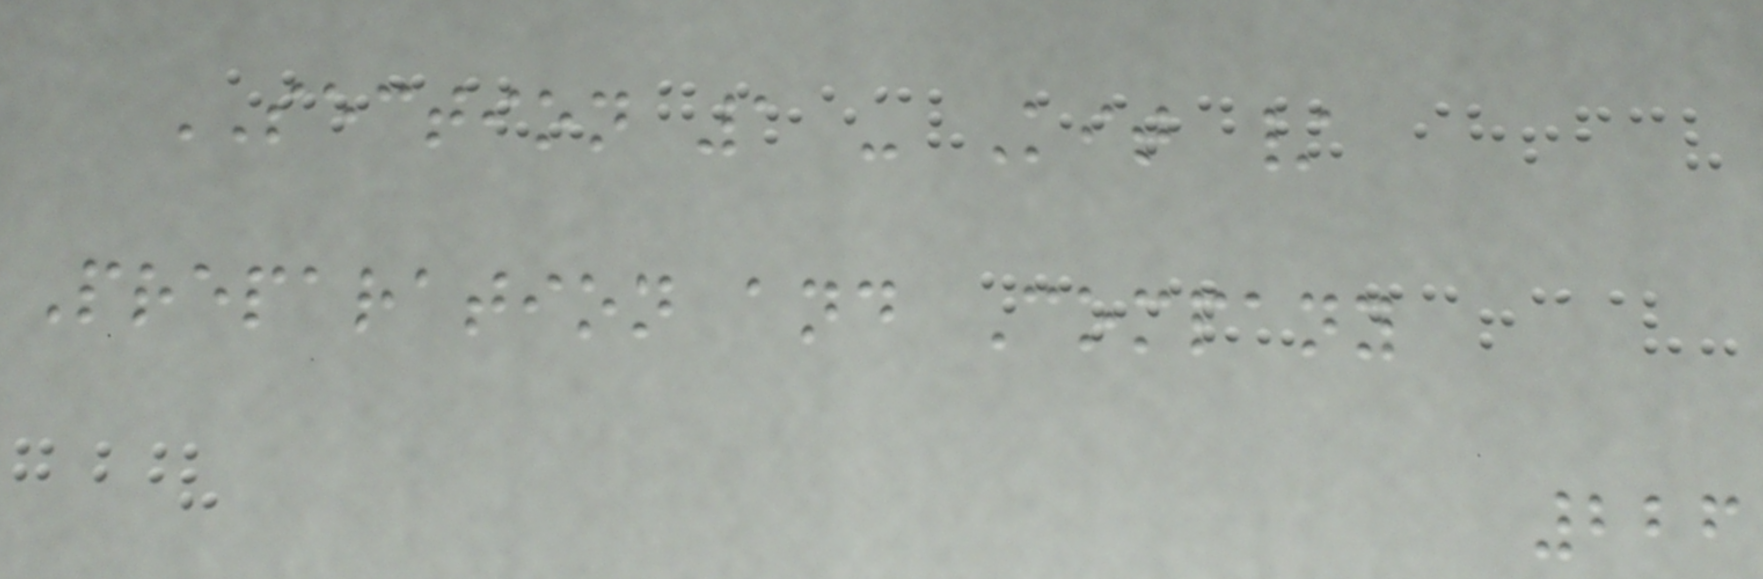SECTION 1 - Kit /
Preparation and Company
226
